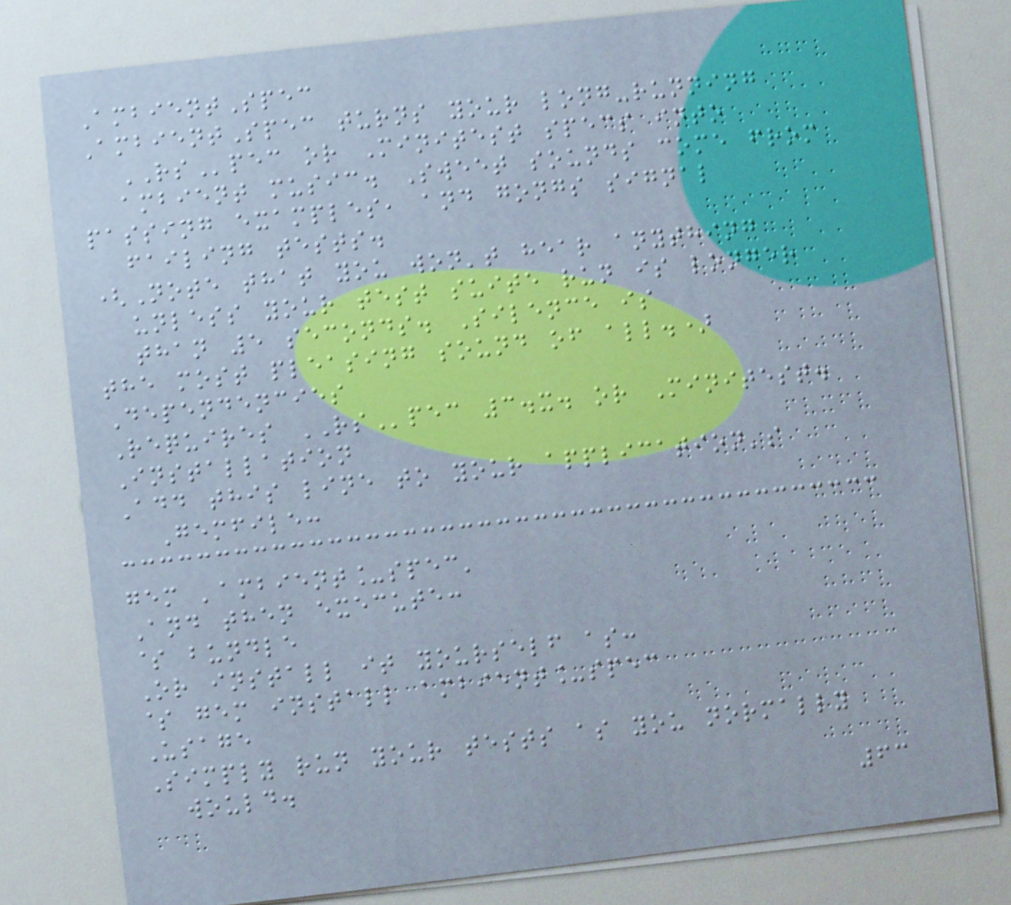AmbientSpec
AmbientSpec turns your long-running
RSpec or Minitest specs into
ambient music. Sweet sounds come from
passing examples, and gongs signal
failing tests.
(Note that you won't hear anything
unless your test suite run is longer
than 5 seconds. Silence is
the most pleasing sound of all.)
Dependencies
Requires RSpec 3.x. or Minitest.
Installation
Add this line to your application's
Gemfile:
gem 'ambient_spec'
And then execute:
$ bundle
Or install it yourself as:
$ gem install ambient_spec
Usage
Simply run your tests as you normally
would.
63
